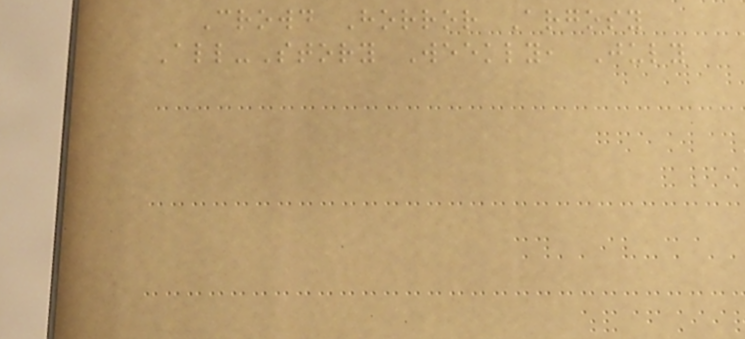Crowd Horror Argosy
All-Story Weekly, July
